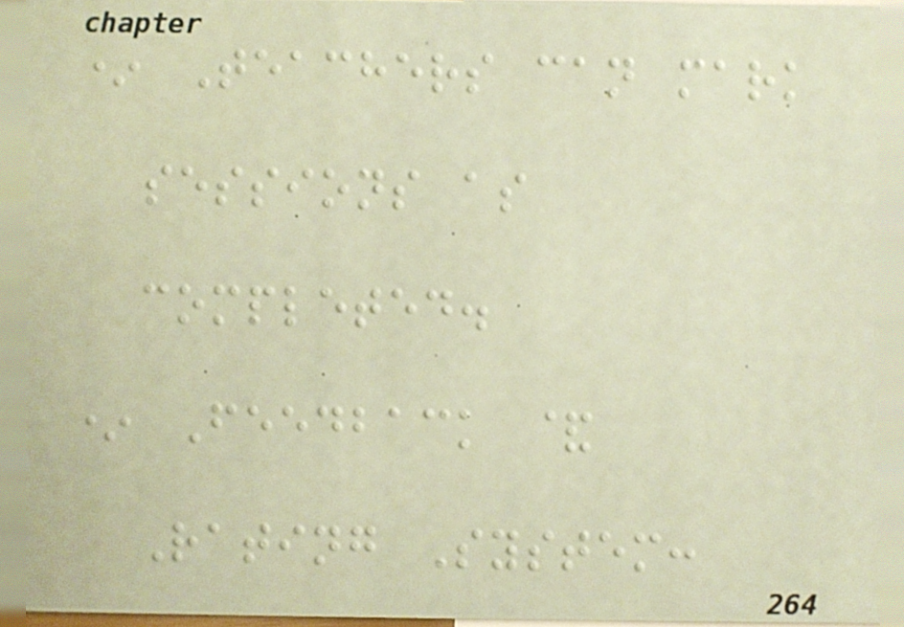* Teachers can mark
sessions as
completed.
* Feedback &
Rating System:
